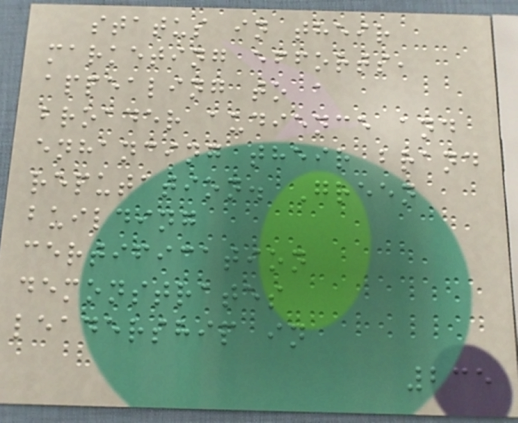status in their
marketing efforts,
appealing to a
broader audience and
enhancing their brand
reputation. Green
building
certification
demonstrates
leadership in
235
